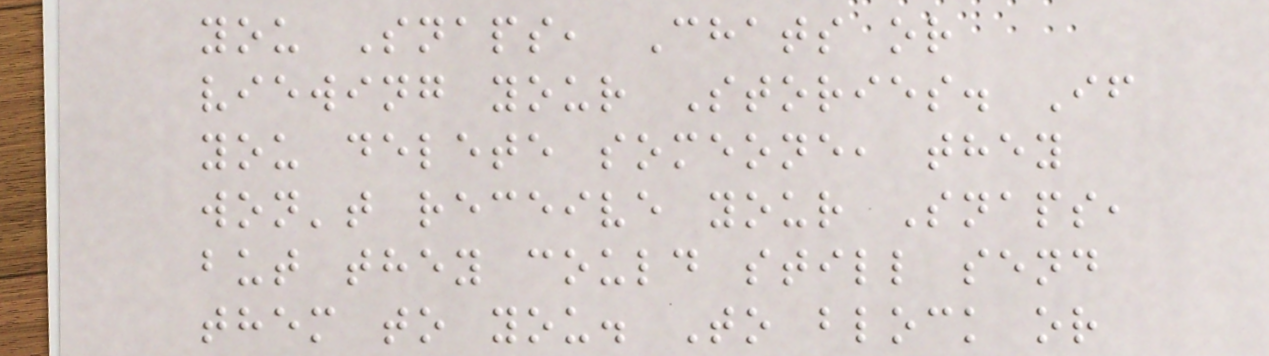you Snaps, Chats or
viewing your Stories. If
you delete someone, they
won't receive your Snaps,
but they could still send
them to you. To block or
